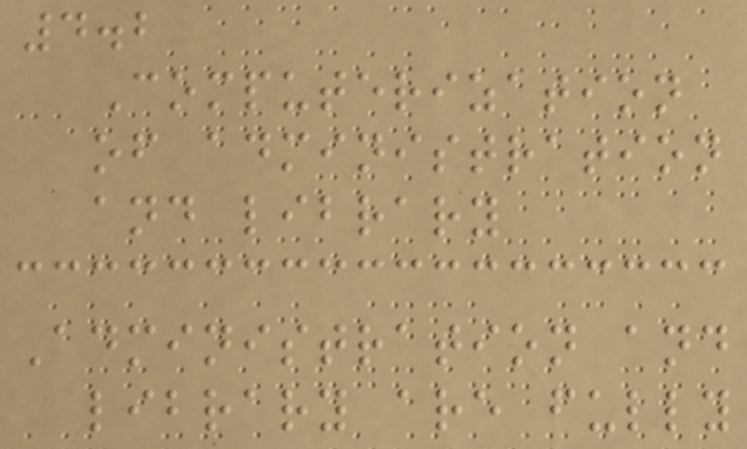4.2
Computerization
of administration
and library
Administration and
library are fully
